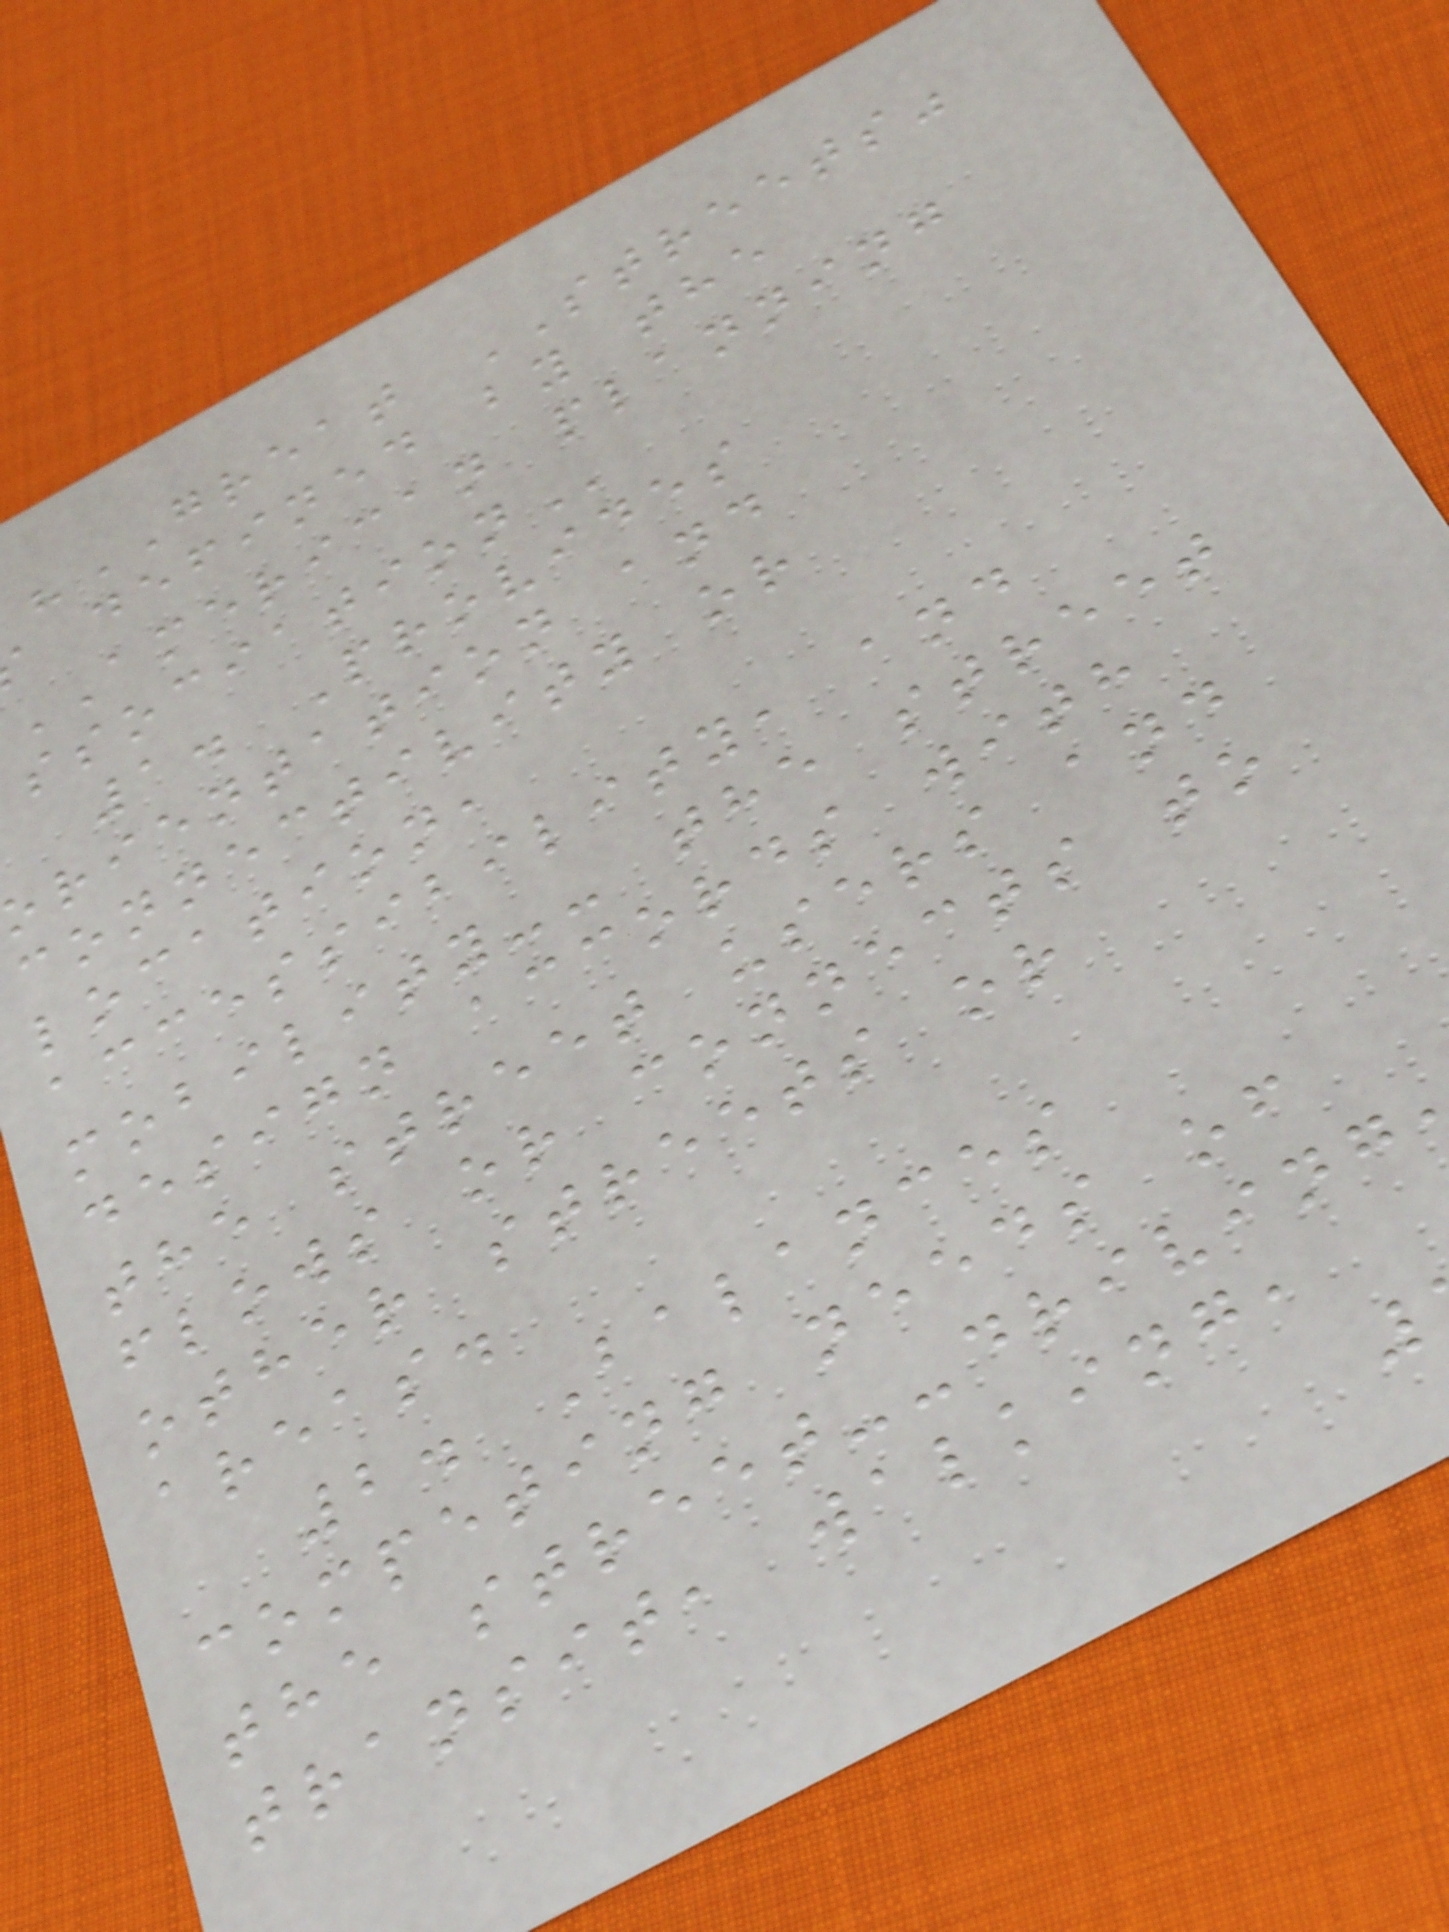"GREAT STREETS"
defined by the
AMERICAN planning
1. Provides
orientation and
connectivity or
location,
accessibility, and
mobility-- the street
design accords with
the street users and
flows or connects to
other streets or
areas.
2. Balances
competing needs of
the street--driving
transit, walking,
